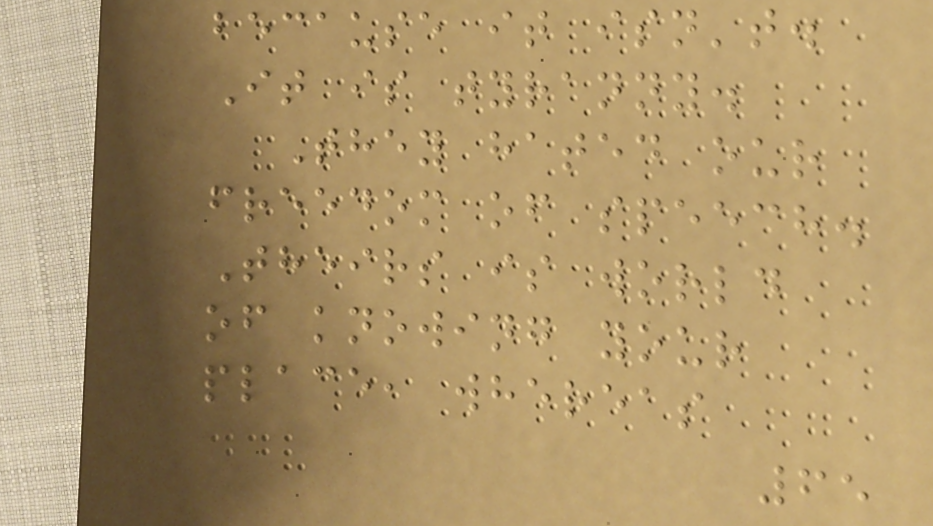because it isn't.
It is tyranny.
They hated our
freedom of speech.
Theirs is world
of knowing your
place, whereas
65
